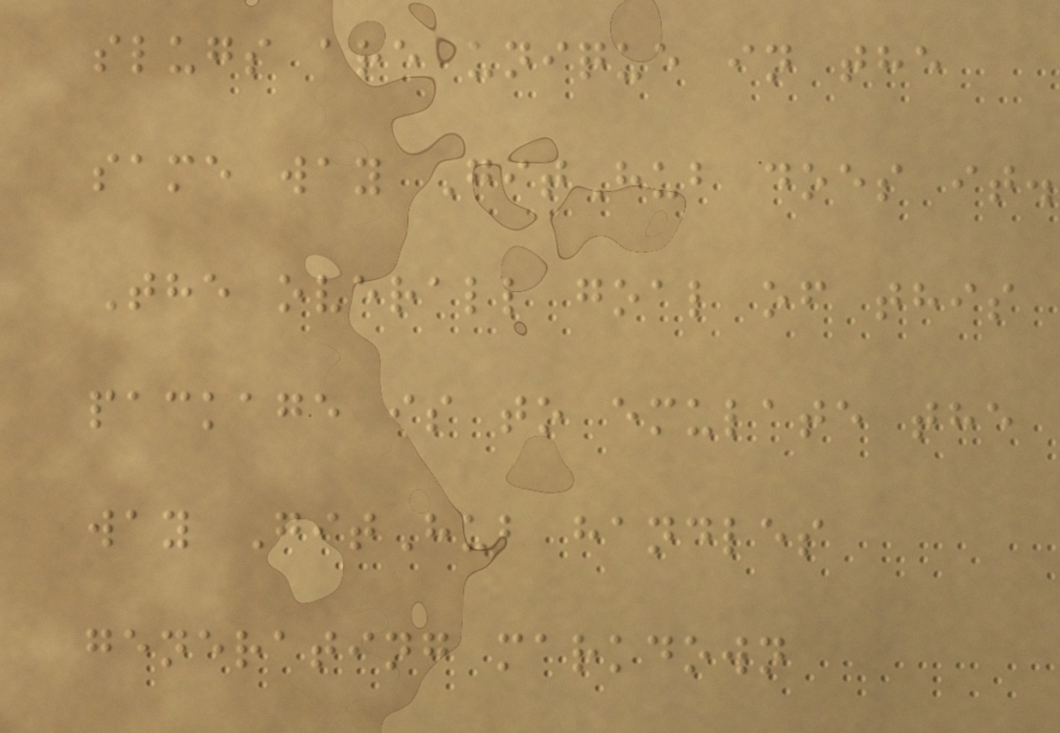slugs are unique in the
same way GitHub does it.
The overall goal of this
package is to emulate the
way GitHub handles
generating markdown
